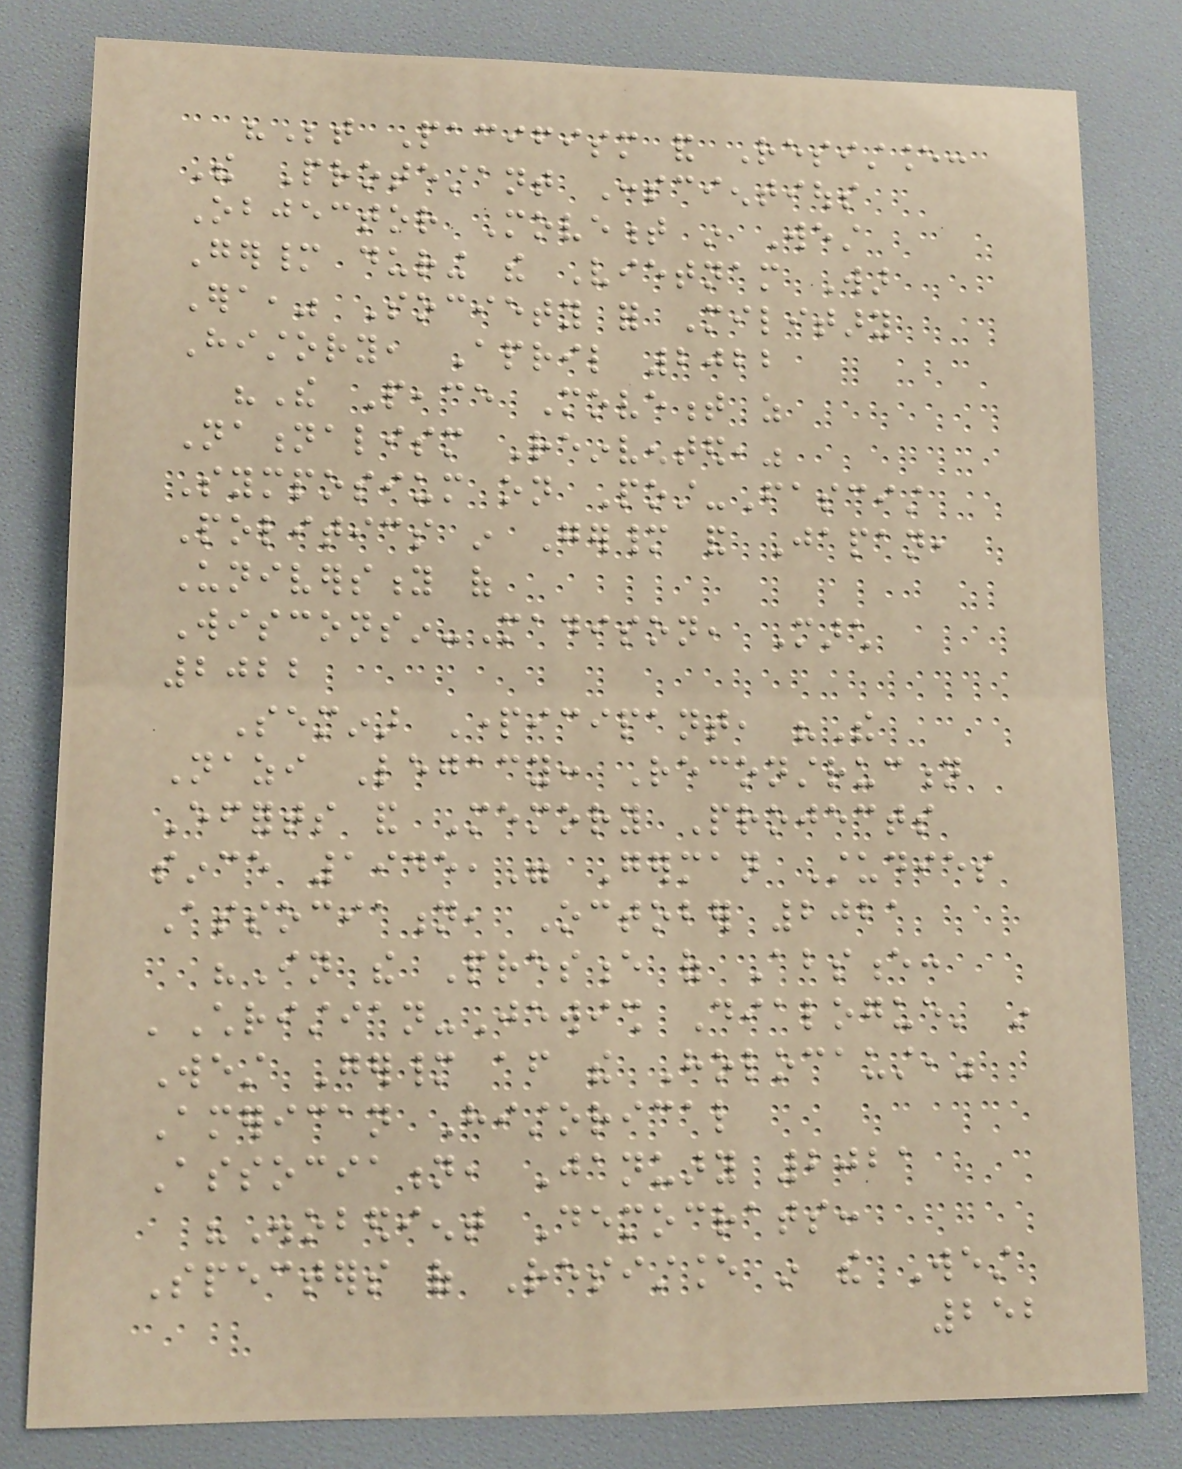"Between Pacifism and Resistance:
The Protestant Conscientious
Objector Movement in West
Germany during the Vietnam War
Era," Society for Military
History, April 2022
"The Peace Movement as
Nationalism Reinvented,"
Symposium on Post-Fascist
Politics in Germany and Japan,
University of
Wisconsin-Madison, March
2022
Seminar Participant, "The
Nazi Legacy: Reconstruction
Efforts and Memory Projects
since 1945," German Studies
Association, October 2021
"In the Presence of Absence:
'Christian-Jewish Dialogue' in
West Germany after the Holocaust,"
American Historical
Association, January 2021
"Disobedient Democrats:
Specters of Resistance in the West
252
